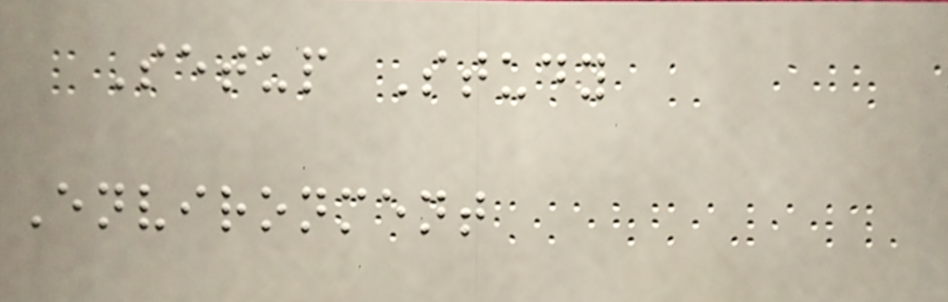Setup Study
Environment
